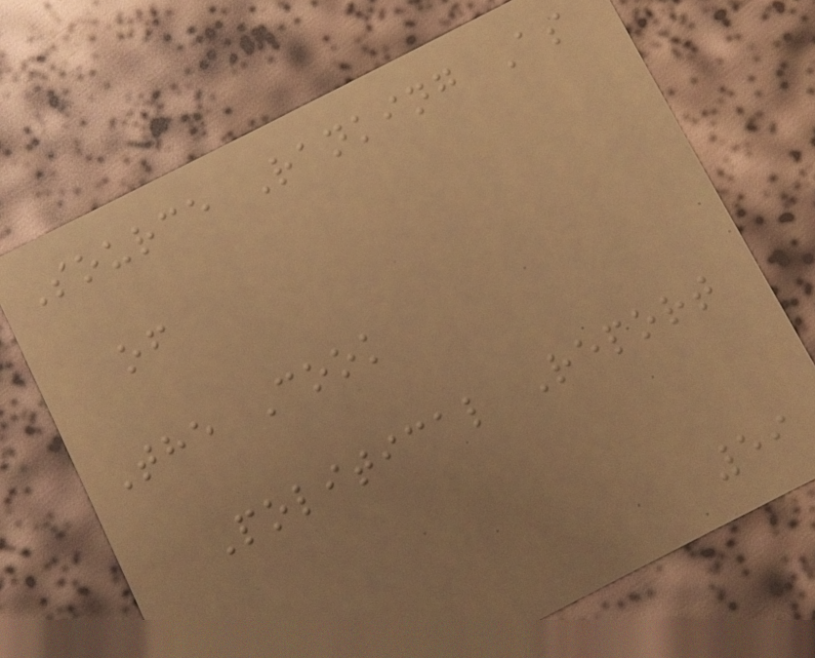Source Ranking As
of
The Cook
Political Report
59
